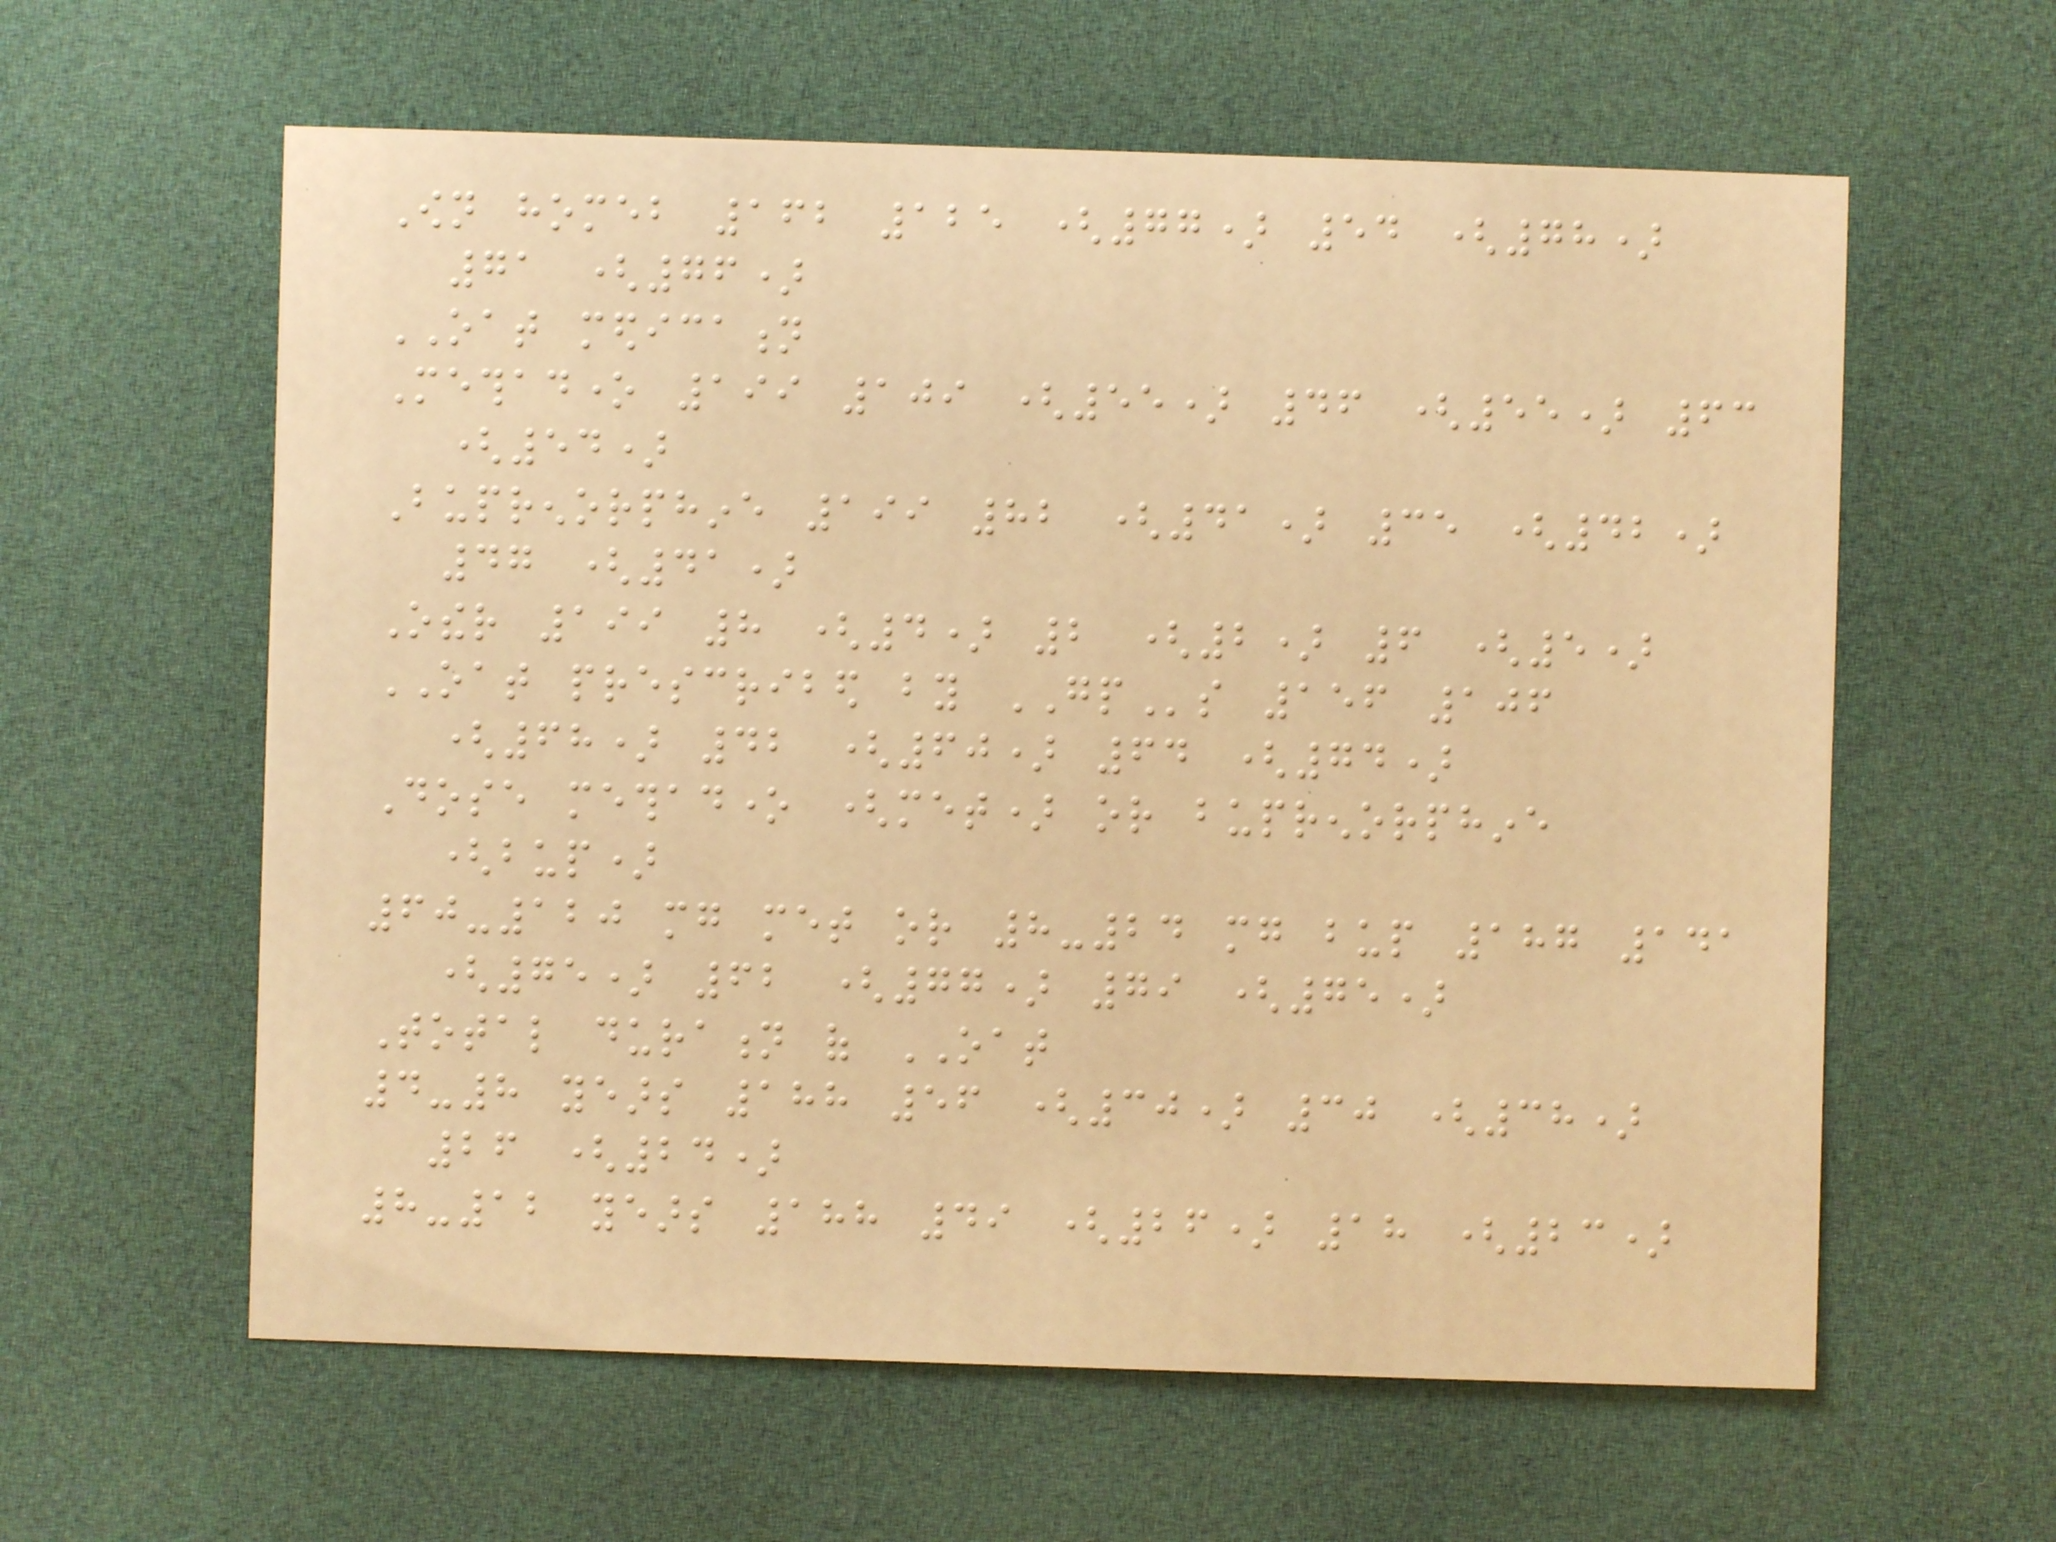Own homeb 162 125 (77) 54 (78)
71 (76)
OAT medication
Methadone 199 109 (55) 46 (55) 63
(54)
Buprenorphine 199 82 (41) 35 (42)
47 (41)
Other 199 8 (4) 2 (2) 6 (5)
OAT prescribed by GPs 156 106
(68) 42 (60) 64 (74)
Dose methadone (met) or buprenorphine
(bup)
60-120 mg met or 8-24 mg bup 187 141
(75) 62 (77) 79 (75)
Total duration of OAT
4-8 years 188 56 (30) 30 (38)
26 (24)
8-12 years 188 49 (26) 18 (23)
